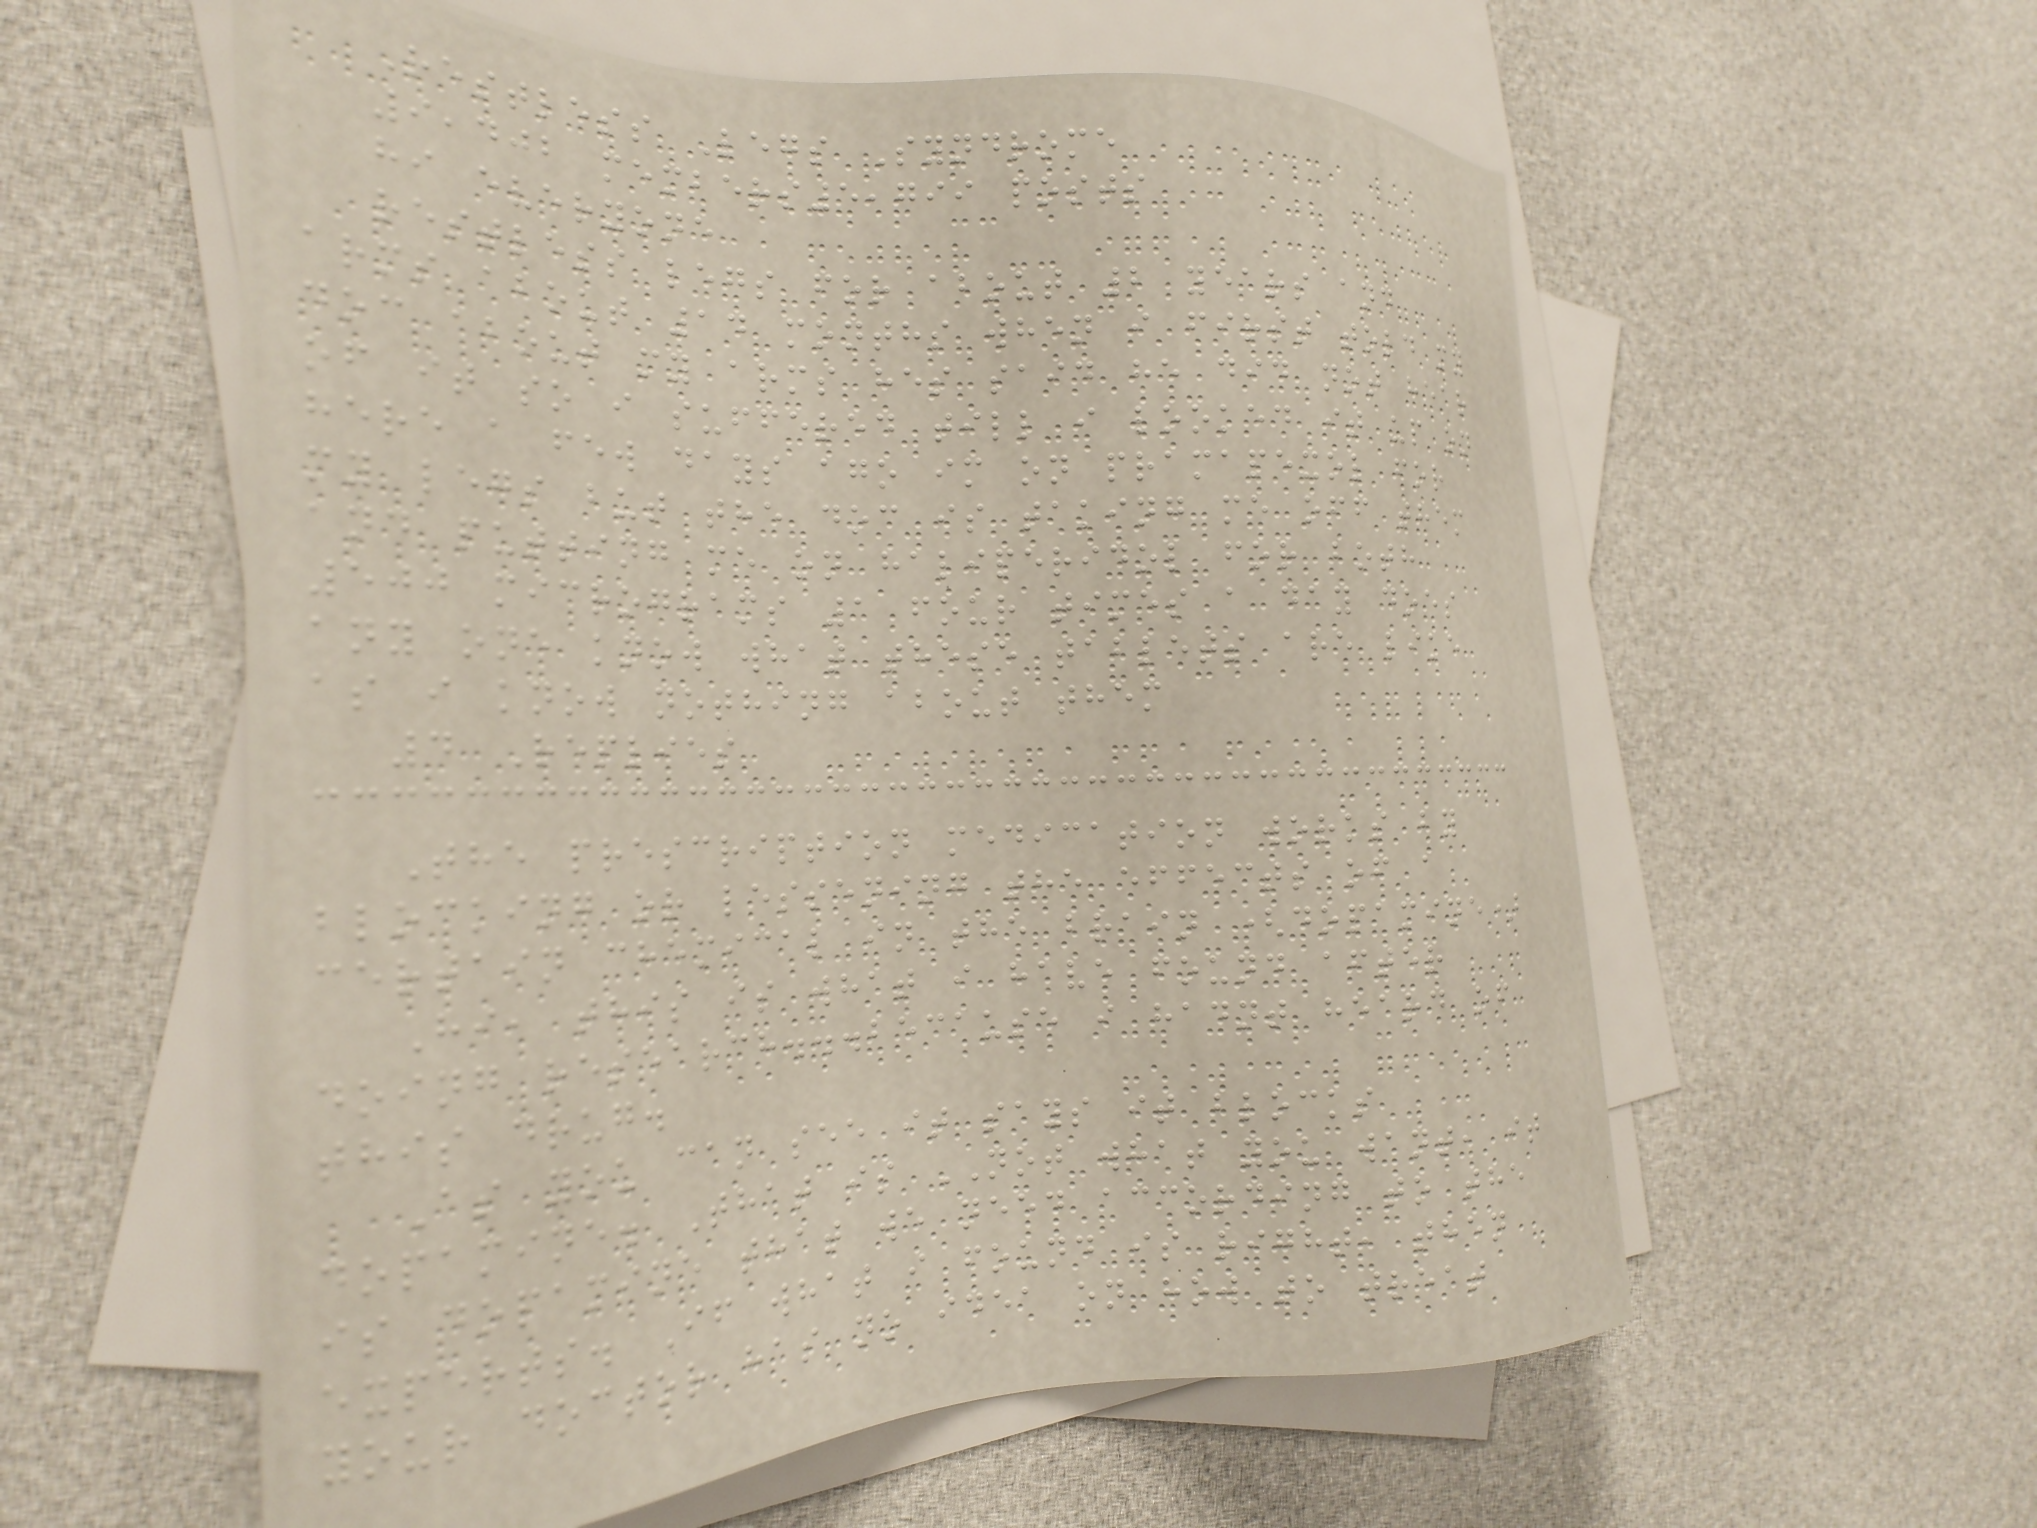Restless Legs Syndrome
9,402 members5,799 posts
hi everyone
restless legs for about 2 years and
arms about 14 months when i first told my
doc about my arms hes said he did not hear
of it so i suffered till i looked it up on
here a few days ago im on pramapexol for
my legs but the doc is taking me off them
and putting me on haliperidol for both
500 micrograms 1 four times a day does
any one know what these tablets are like
as i know nothing about them
4 Replies
The prescription medication works by
blocking or lessening the effects of a
certain chemical in the brain (dopamine)
Hi, this is what i have found after
doing research...because i hadnt heard of
this drug.
As you can see it says it blocks
dopamine. That is NOT what you want, it
is dopamine that we need according to the
experts. If what i found is right, then
your doctor has no idea on how to treat
